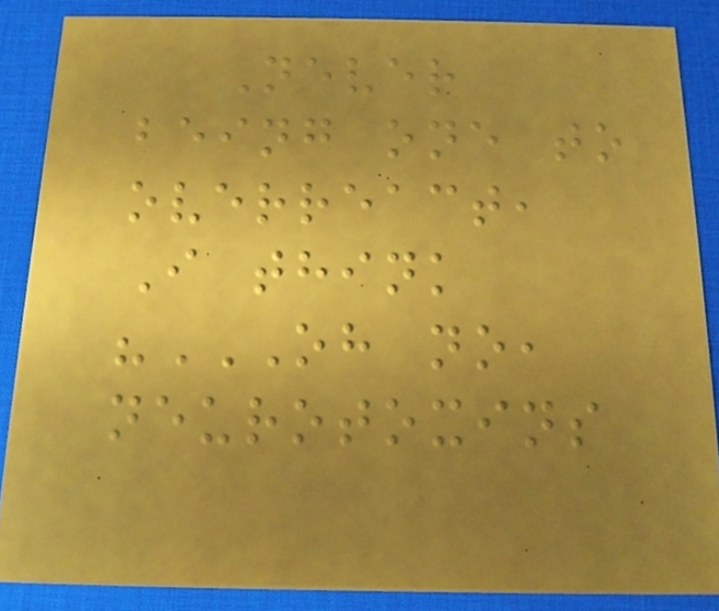Never
being one to
overreact,
I think
"OH NO,
NEUROTOXINS
